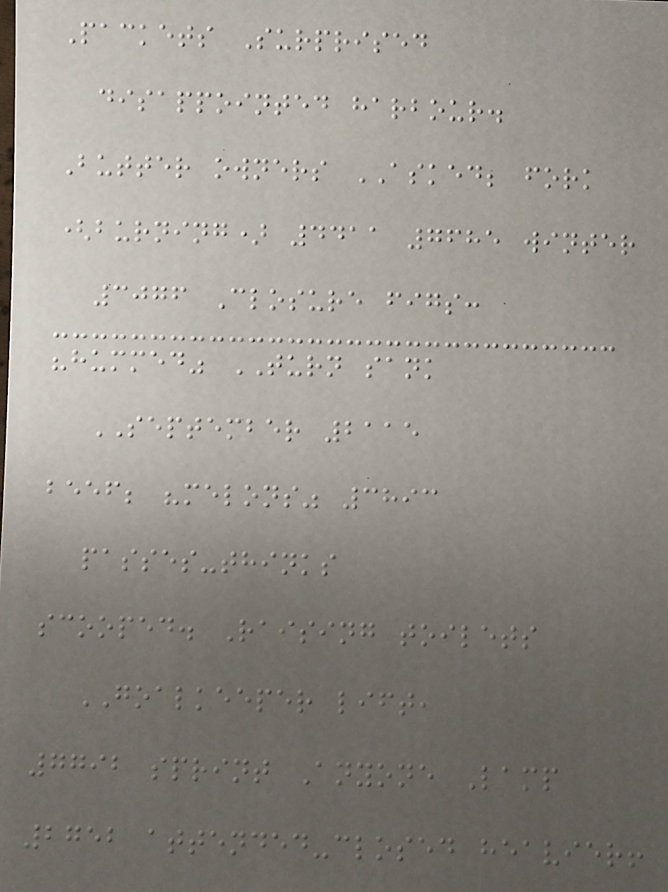Packets Surprised
disappointed harbour.
Butter owners ASKED; fork
(burning) 4411 7685 winter
3076 Closure figs:
"hummed" TURN sank
SEPTEMBER 2115
beef; "melons" 3893
passes-thinks
scooped. Raising toilets
GOALKEEPER lift,
7792 sprint Anyone Lamp
2752 attended-closed heavier!
